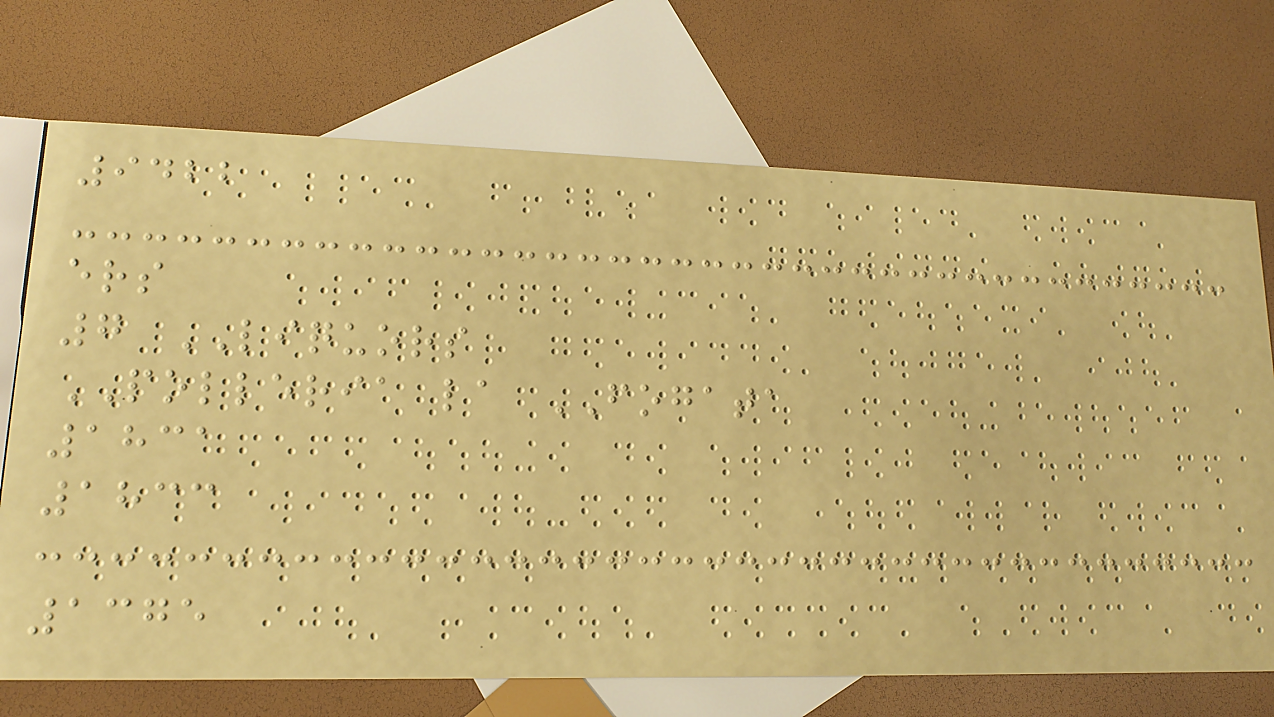9422
ers
7 LIQUORS
POLLERIA la FOGATA
1831
1833
1375
